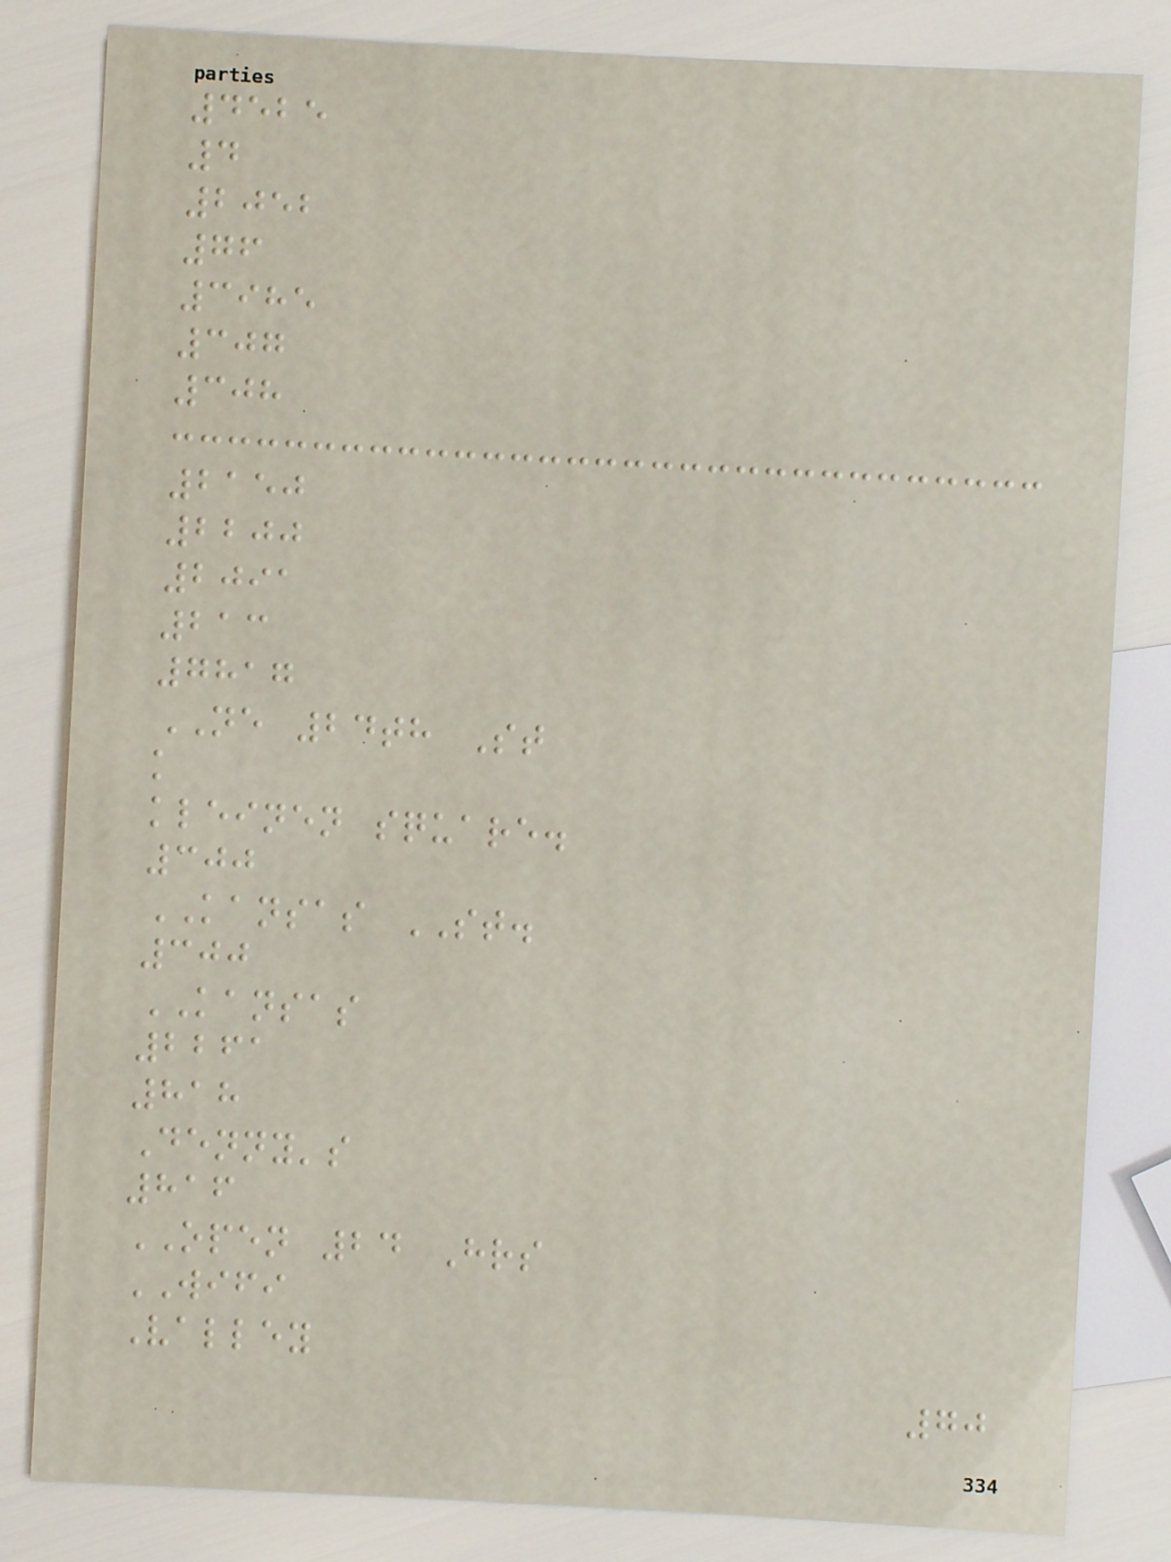4525
4
2052
76
3985
307
308
2150
2200
2091
213
7817
NE 24th St
k
kleinen square.
300
KANSAS ST.
300
KANSAS
2261
818
Denny's
816
OPEN 24 Hrs
WIFI
Valley
70
